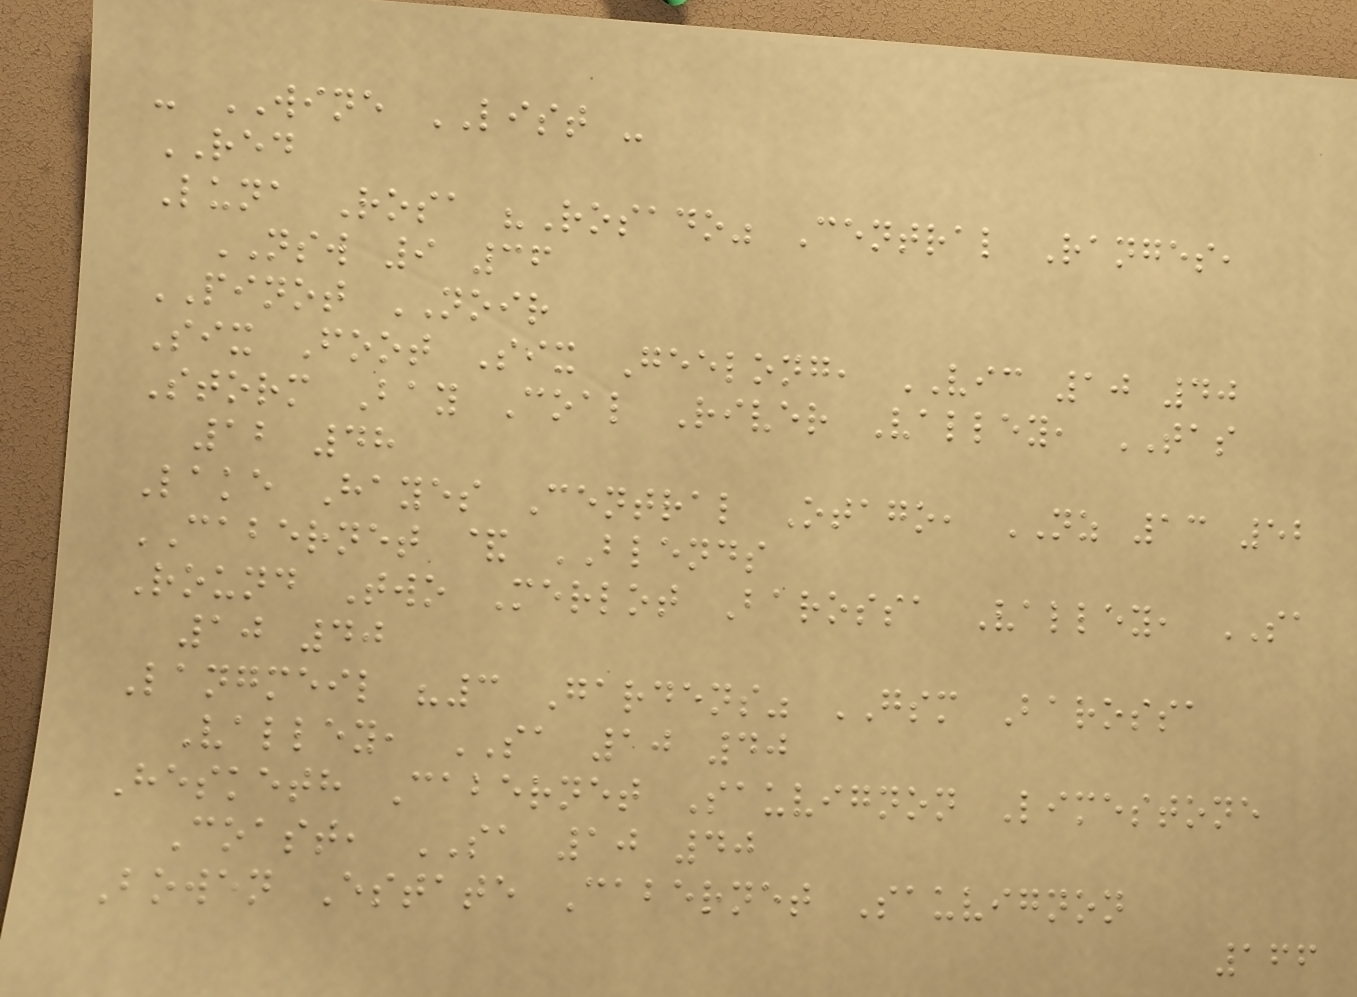- WINE LIST -
RED
Luna Rosa "Rosado" Central Ranges,
NSW 9 36
PINOT NOIR
Six Foot Six Geelong, VIC 10 40
Storm Bay Coal River Valley, TAS
12 48
Lake Hayes Central Otago, NZ 13 52
CABERNET & BLENDS
Round Two Merlot Barossa Valley, SA
10 40
Langmeil "3 Gardens" GSM Barossa
Valley, SA 10 40
Hesketh Cabernet Sauvignon Limestone
Coast, SA 10 40
Bowen Estate Cabernet Sauvignon
166
